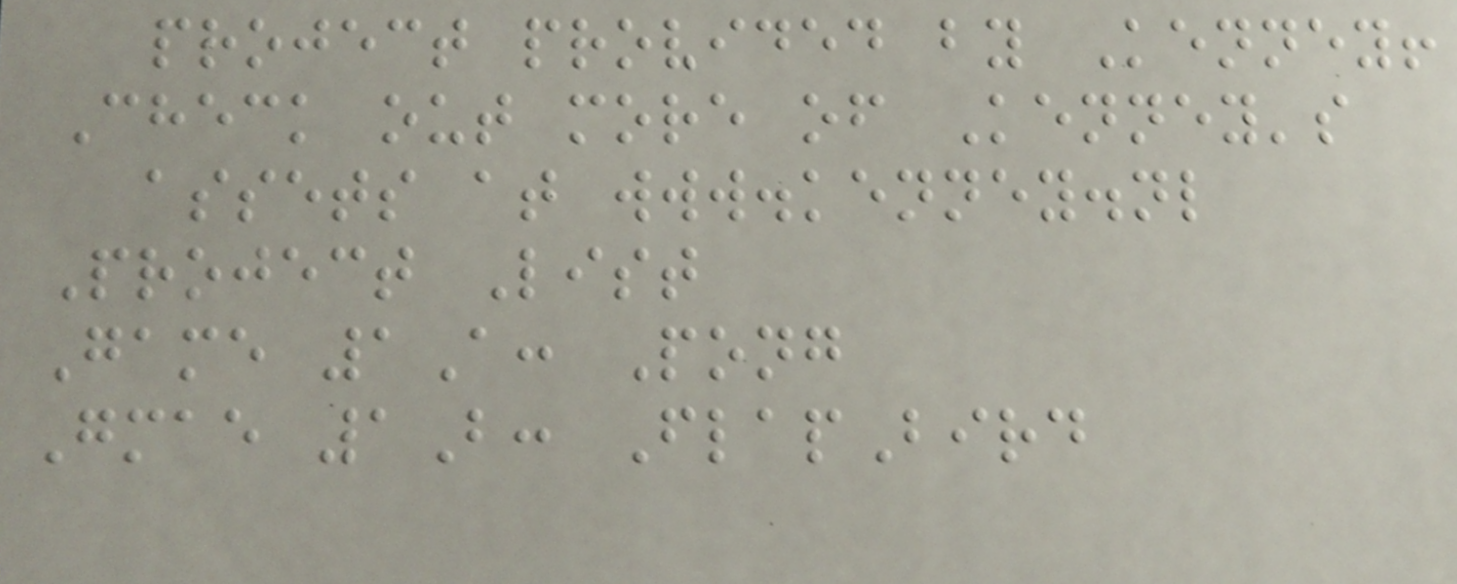project provided by Kenney!
Check out more of Kenney's
assets at www.kenney.nl
Project List
Game 1A: Pong
Gmae 1B: FlapBird
